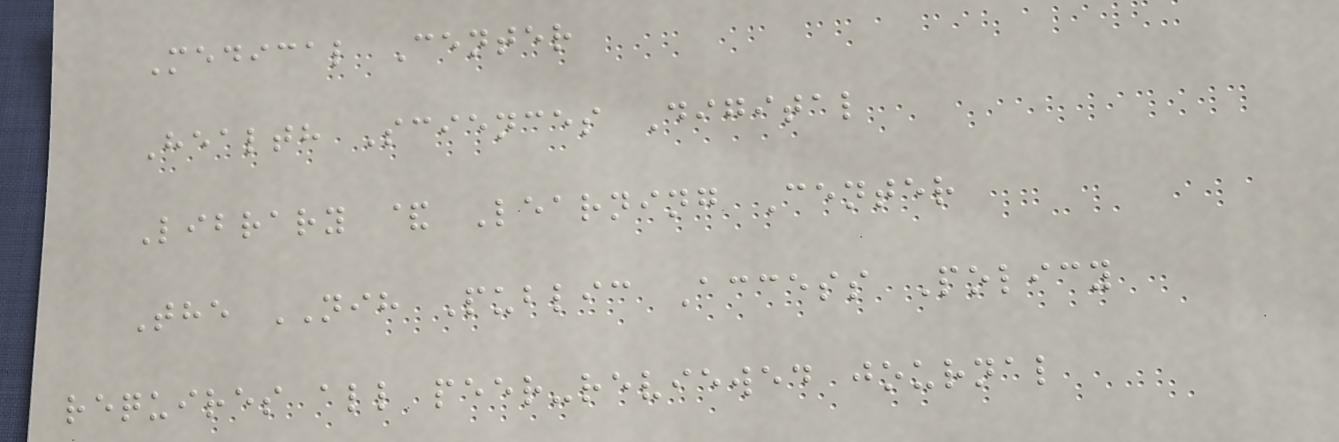Medical Center
Health Sciences Digital
Library & Learning Center
The NIH Public Access Policy
requires all peer-reviewed journal
